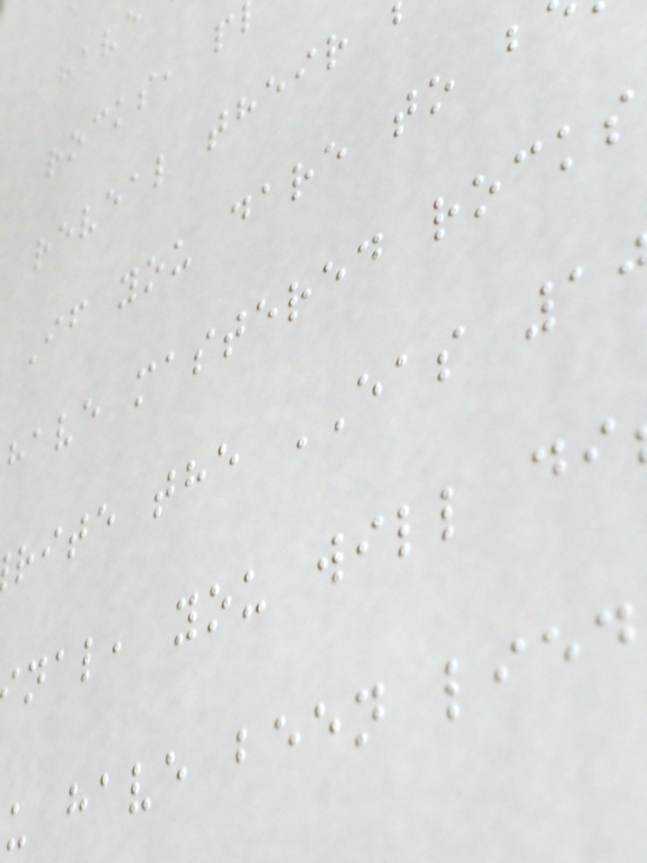rocks, p
reveal their
If you dare to b
have mastered rocks
rite the EAS 1
nal, you will di
u have been lied
